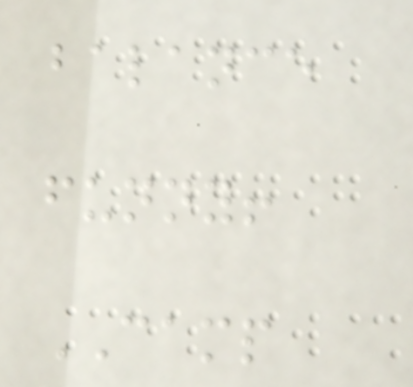balance
funny!
CAMP
